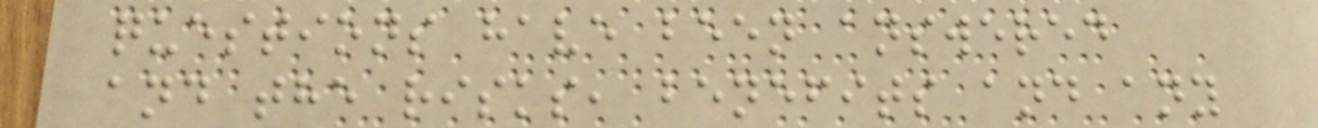questions have been answered
and the risks, benefits and any
